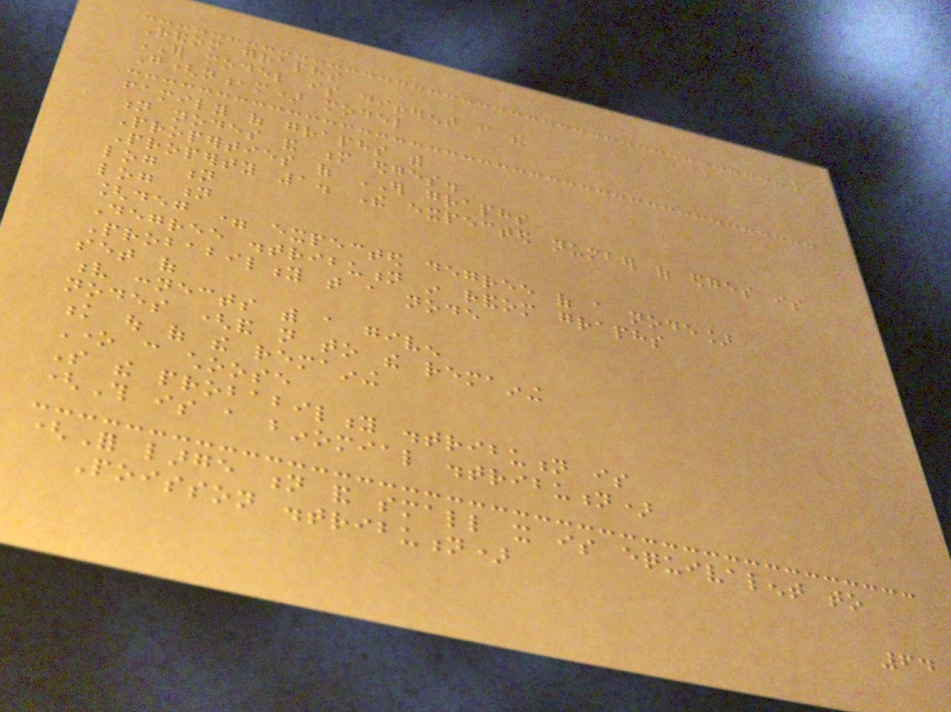Random graphs
ER model is different from the
G(n,m) model
family of graphs with
n nodes and m edges.
Properties of ER graphs
Property 1. The expected number of edges is
log n
log n
[deg = expected degree of a node]
Degree distribution in random graphs
Probability that a node
set of
v connects with a given
nodes (and not to the remaining
k out of the remaining
One can choose
So the probability distribution is
(This is a binomial distribution)
(For large n and small it is equivalent to
Poisson distribution)
64
